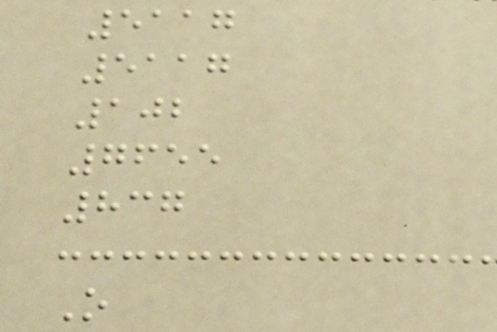5117
5117
102
7655
837
O
